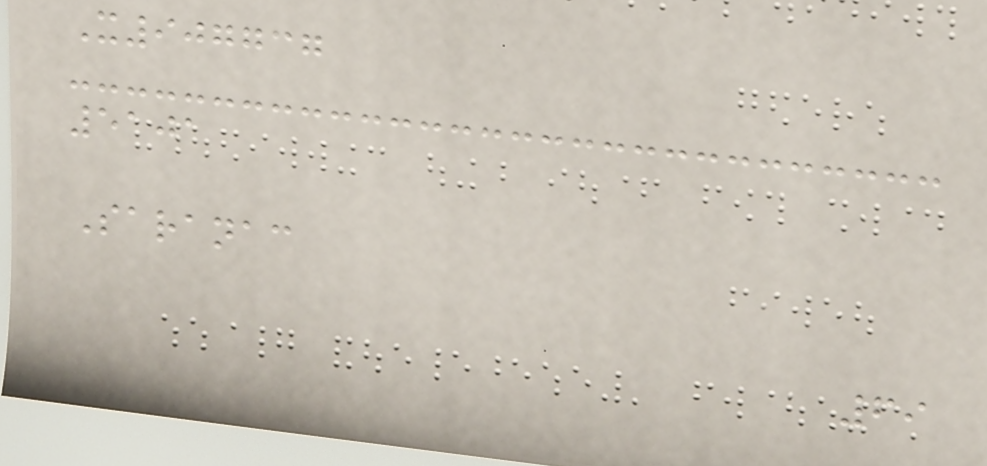X907737
5101
Saranac
69
